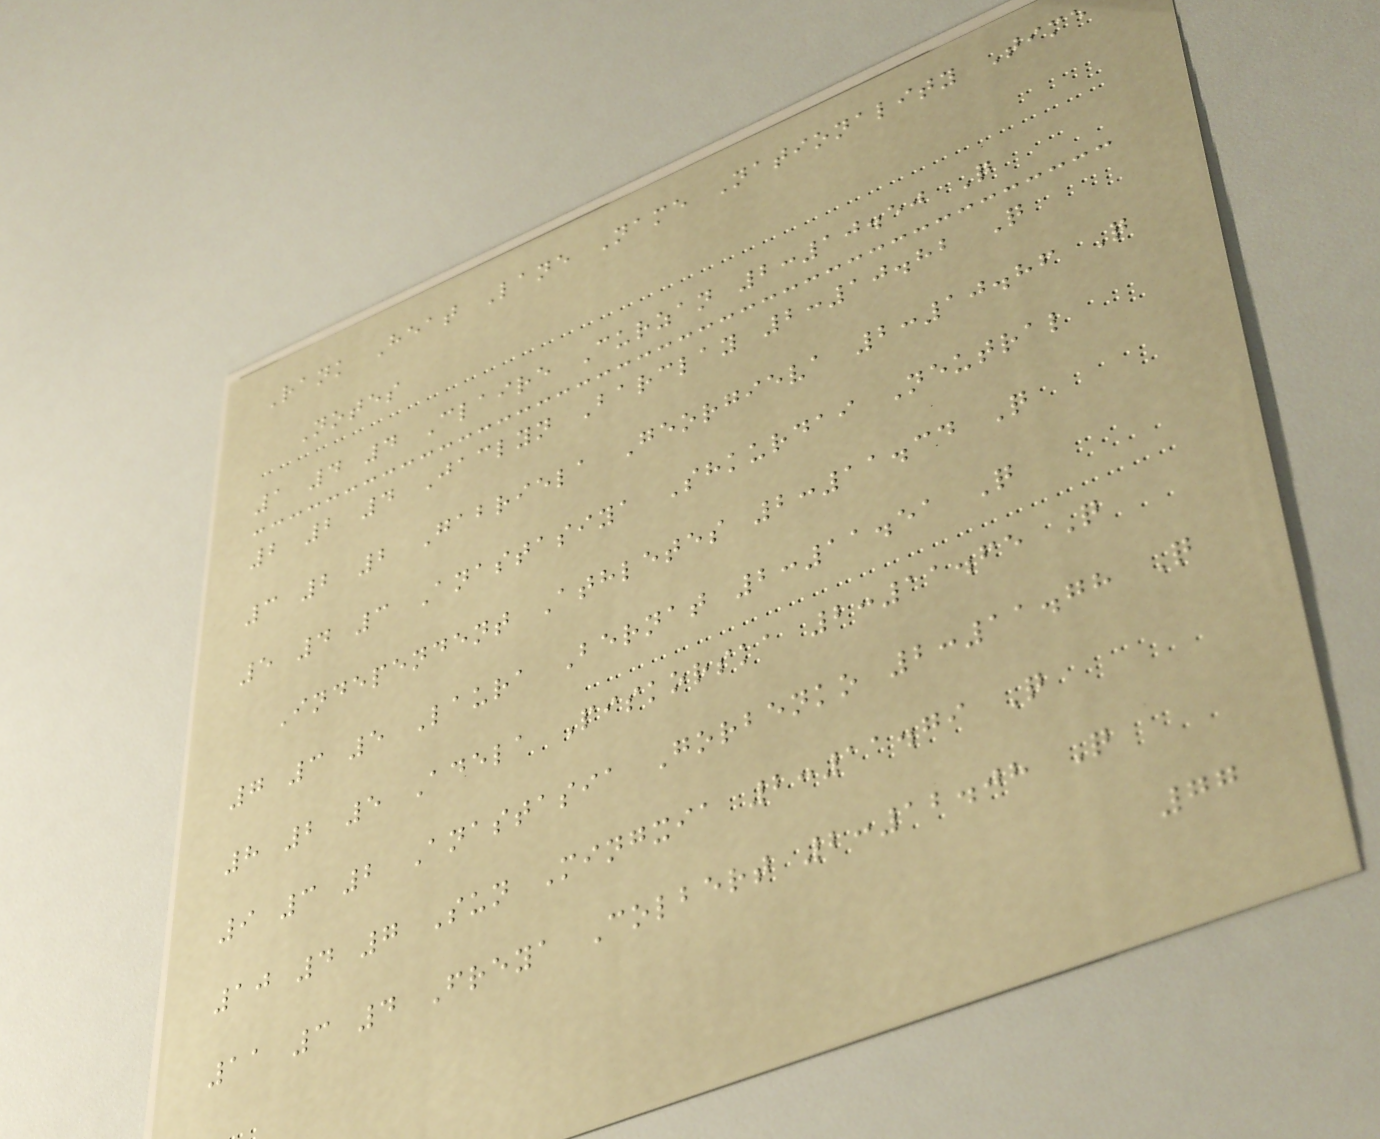Rank Heat Lane Name Nationality Time
Notes
1 4 4 Claire Curzan 2:10.50 Q
2 2 4 Jaclyn Barclay 2:10.82 Q
3 2 2 Gabriela Georgieva 2:10.86 Q
5 4 3 Anastasiya Shkurdai Neutral
Independent Athletes 2:11.34 Q
7 3 5 Laura Bernat 2:11.51 Q
8 2 5 Adela Piskorska 2:11.65 Q
9 3 2 Anastasia Gorbenko 2:11.78 Q
10 4 7 Sun Mingxia 2:11.79 Q
11 3 4 Freya Colbert 2:12.08 Q
77
